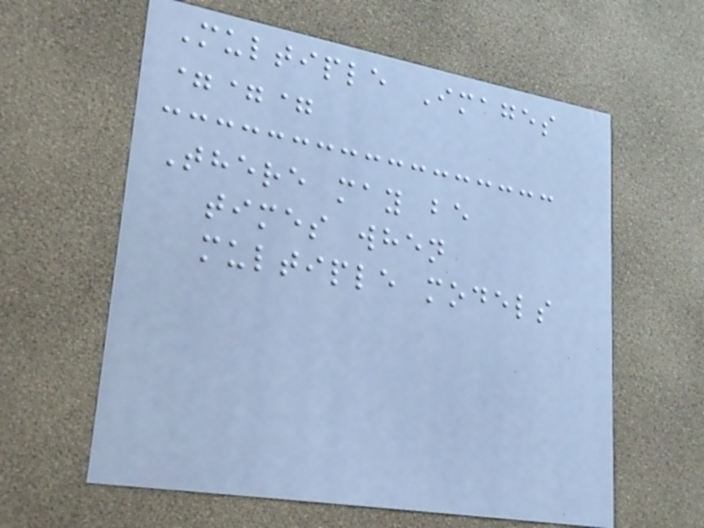Multiple Images
===
There may be
times when
multiple models
